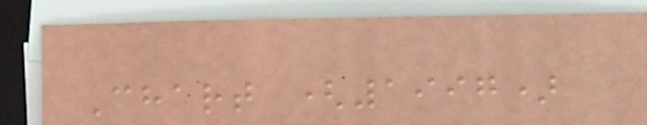Chart (1997)
